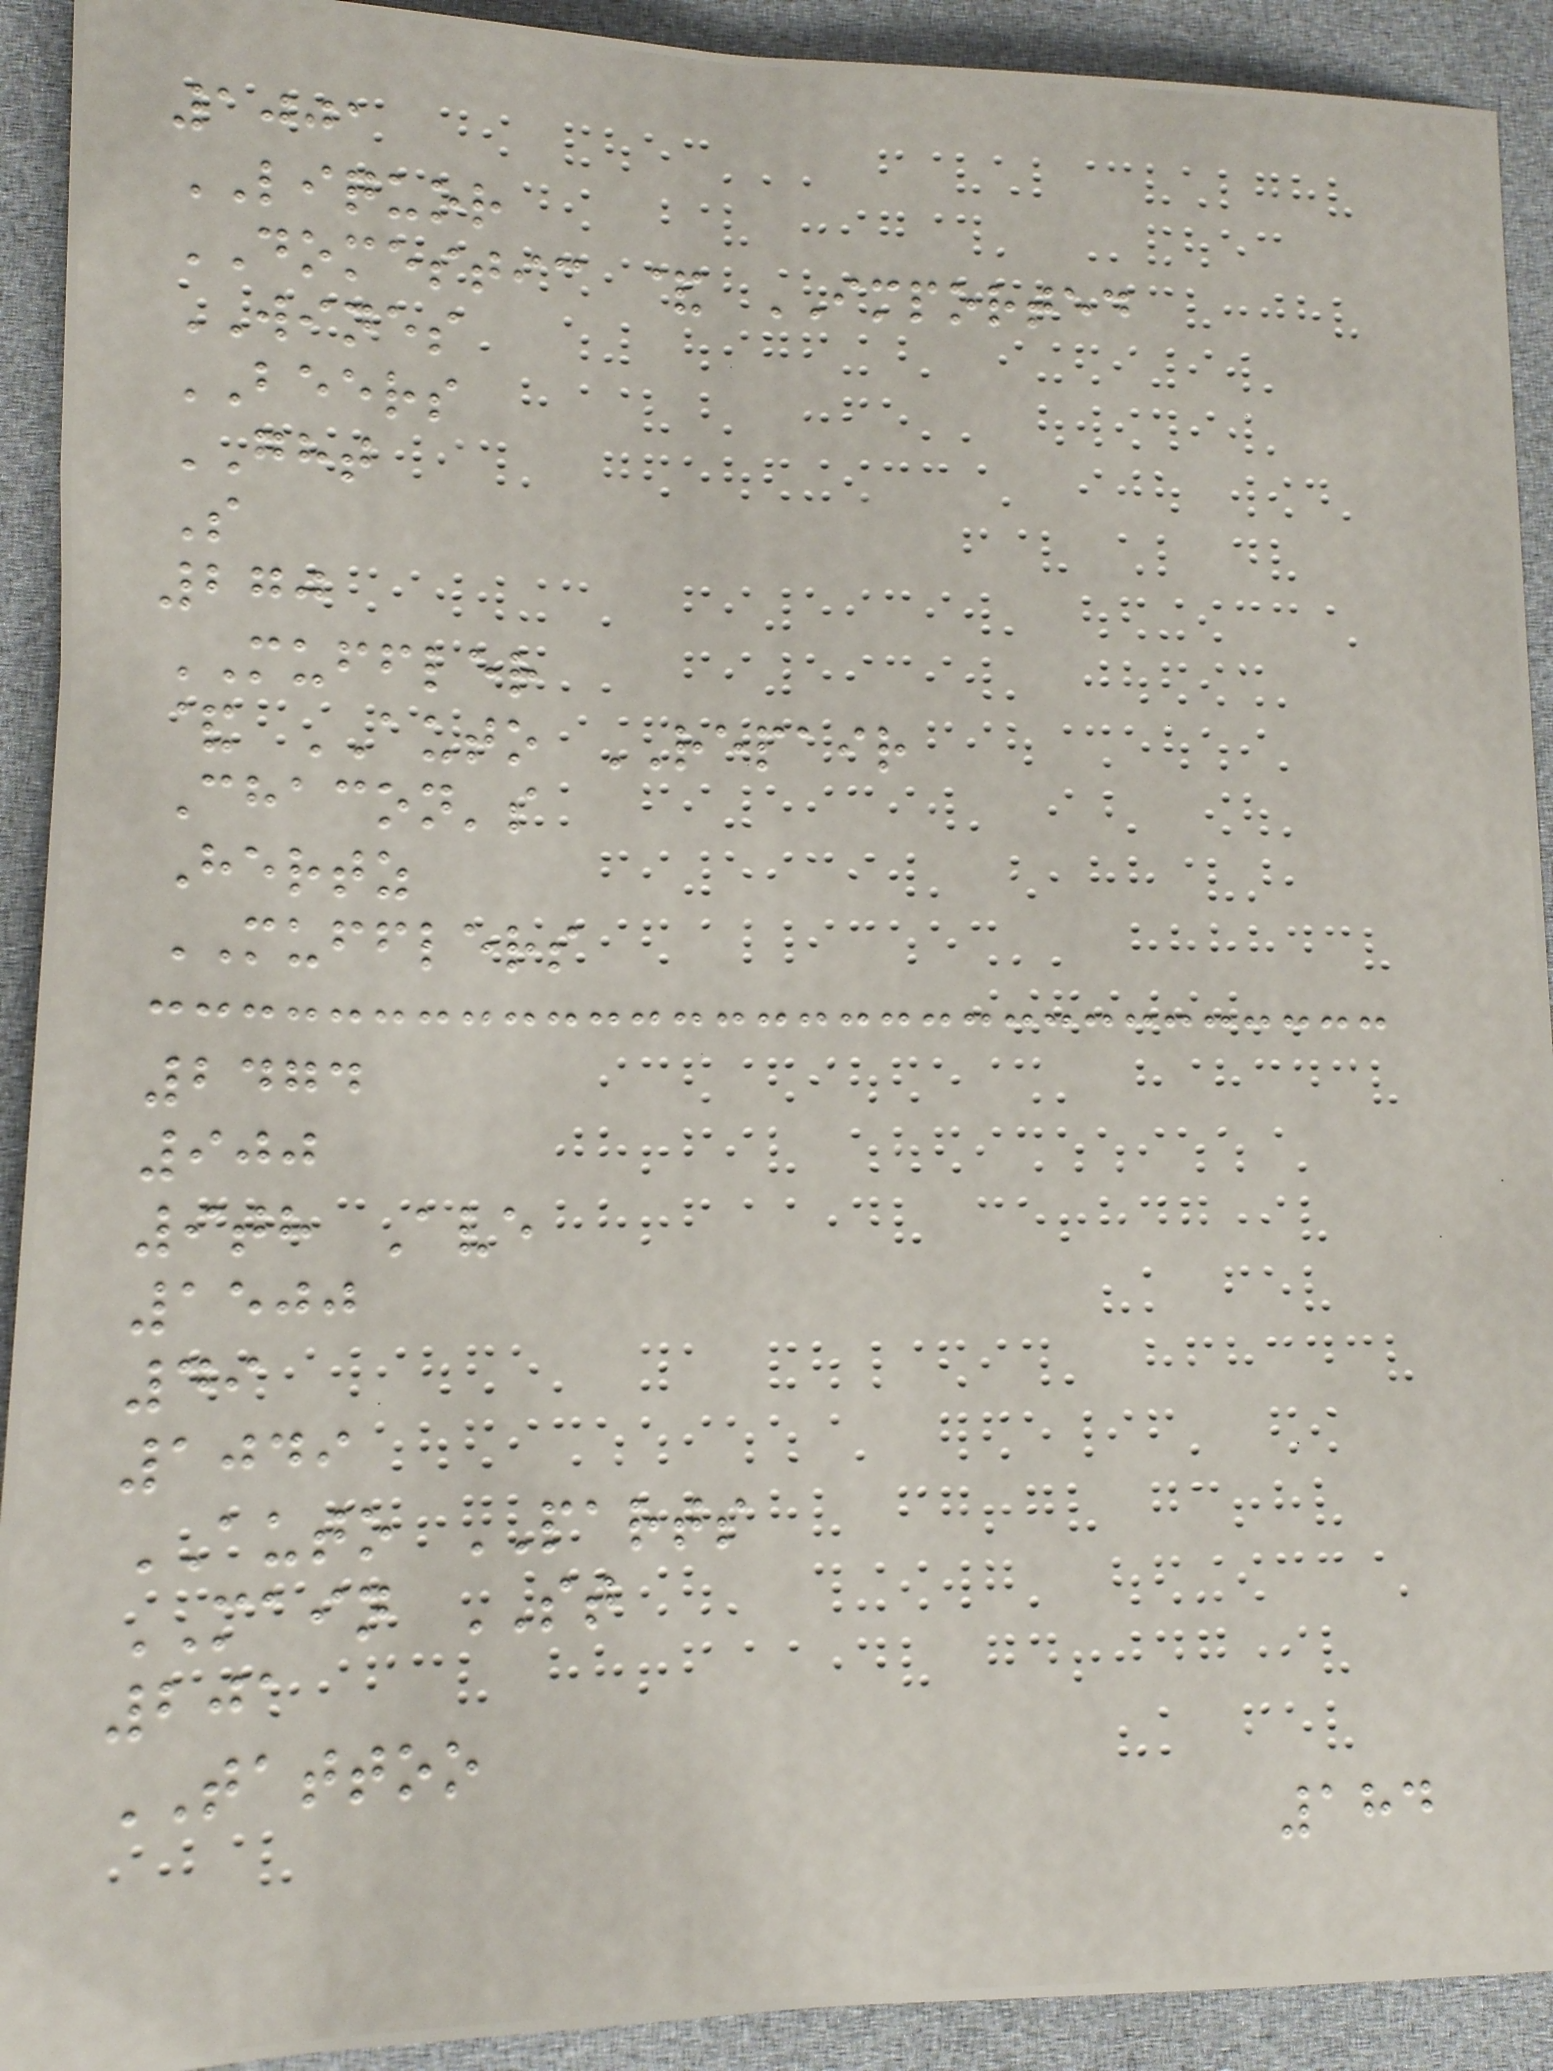1001
LIQUOR
DOMESTIC & IMPORTED
WINES
BEERS
GHT
S
270
MUFFLER
& AUTO REPAIR
Chacon's
Hertz
MUFFLERS
2474
900
9th Ave
1500
49
1049
AUTO PARTS
MAIN ST
201
TATTOO
184
